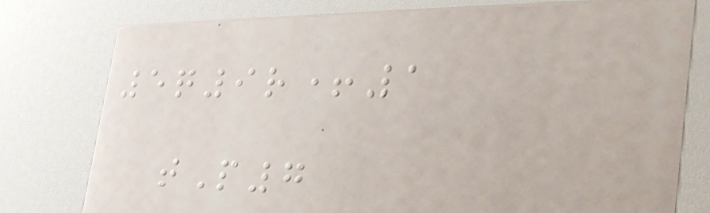5q9r+1
tP7
